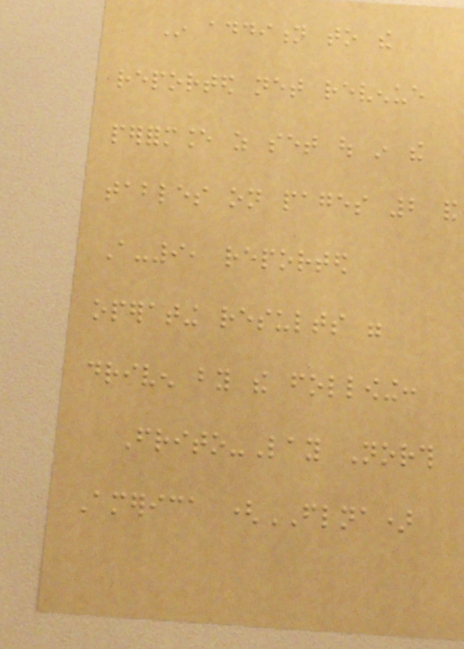In addition to the
reported net revenue
performance as set out in the
tables on pages 2 and
A-9, reported
operating results were
driven by the following:
Frito-Lay North
America (FLNA)
